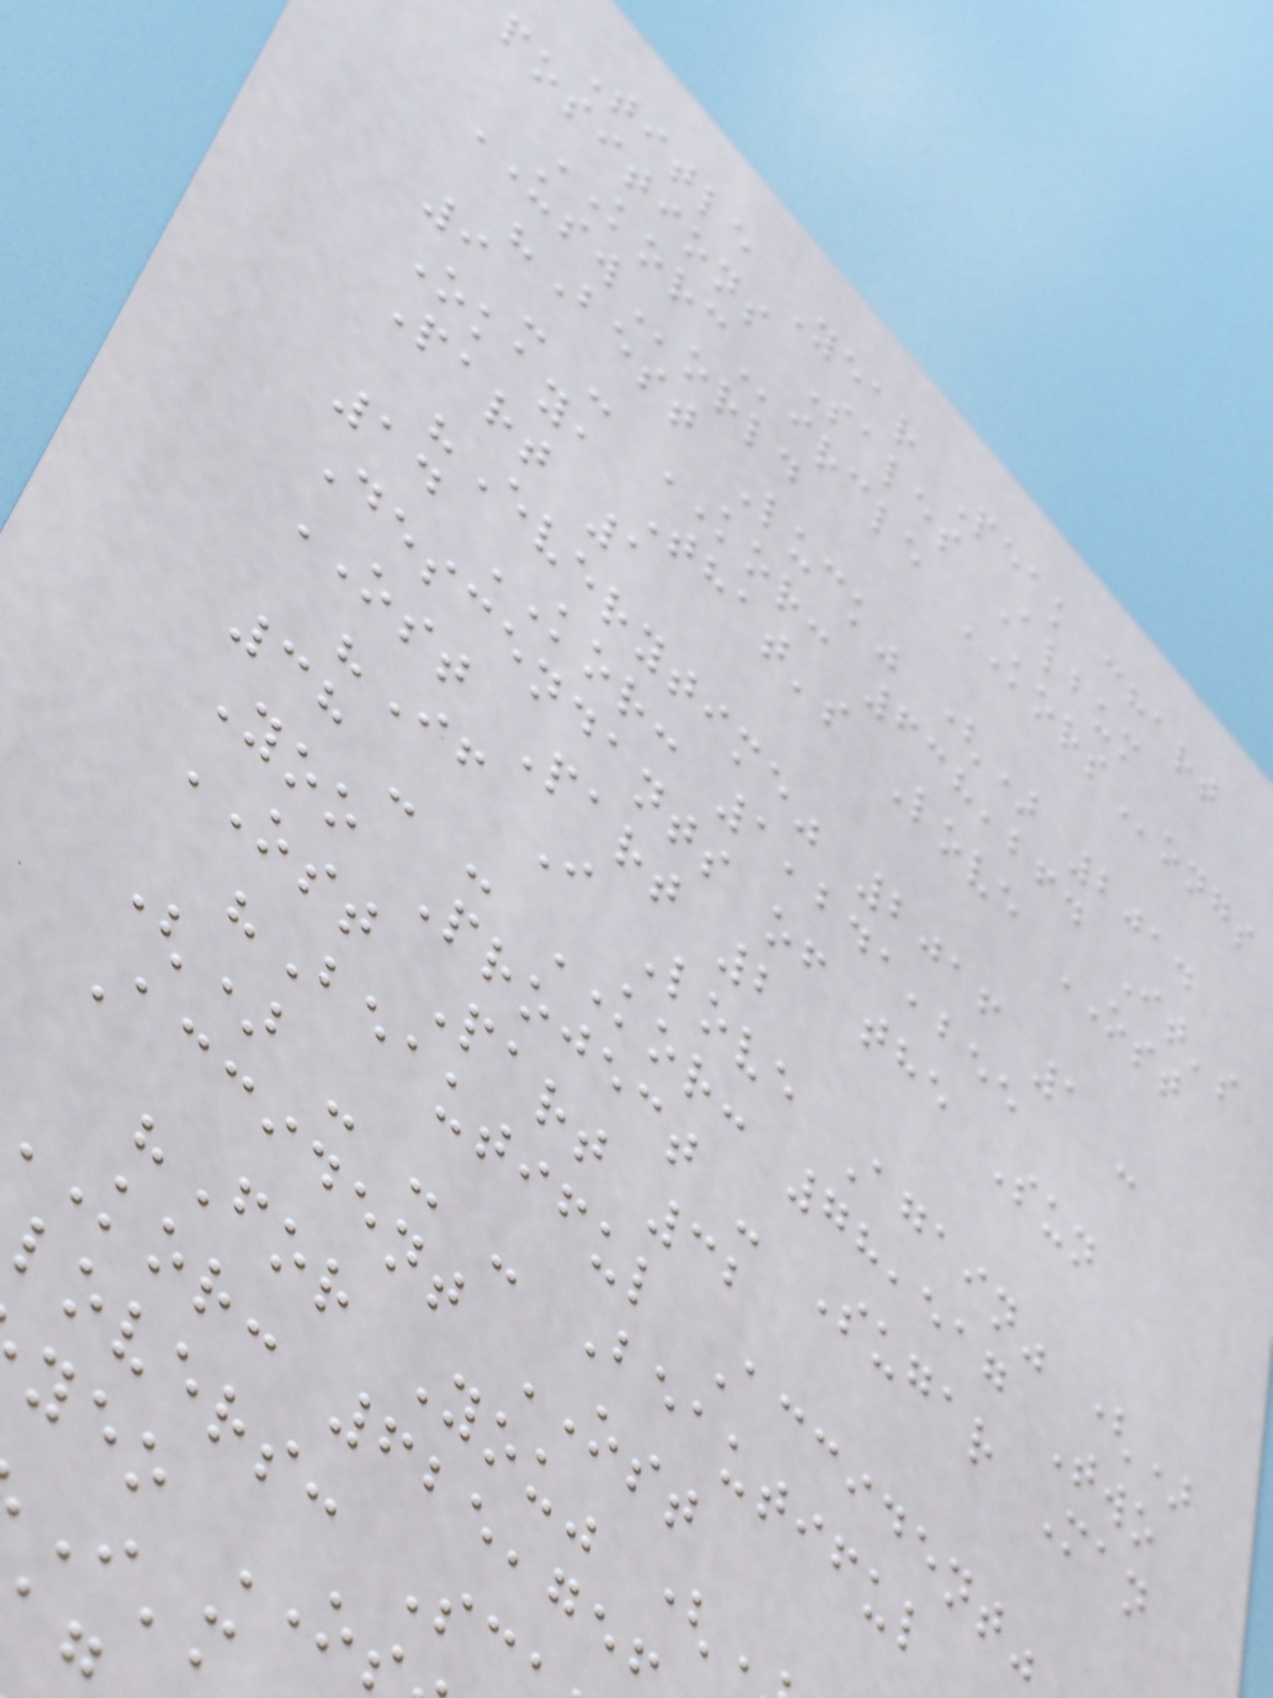Title Year Peak chart
positions Sales Album
KORCircle KORSongs
USWorld
"Best Luck" () 2014
9 - - KOR: 638,264 It's
Okay, That's Love OST
Part 1
"Everytime" 2016 1 -
14 KOR: 1,241,255
Descendants of the Sun
OST Part 2
"If I Love Again" ()
38 - - KOR: 78,517 Two
Yoo Project - Sugar Man
OST Part 32
"Beautiful Accident"
() - - - Beautiful
Accident OST
"For You" (
kor: 625,75
lovers: Sc
